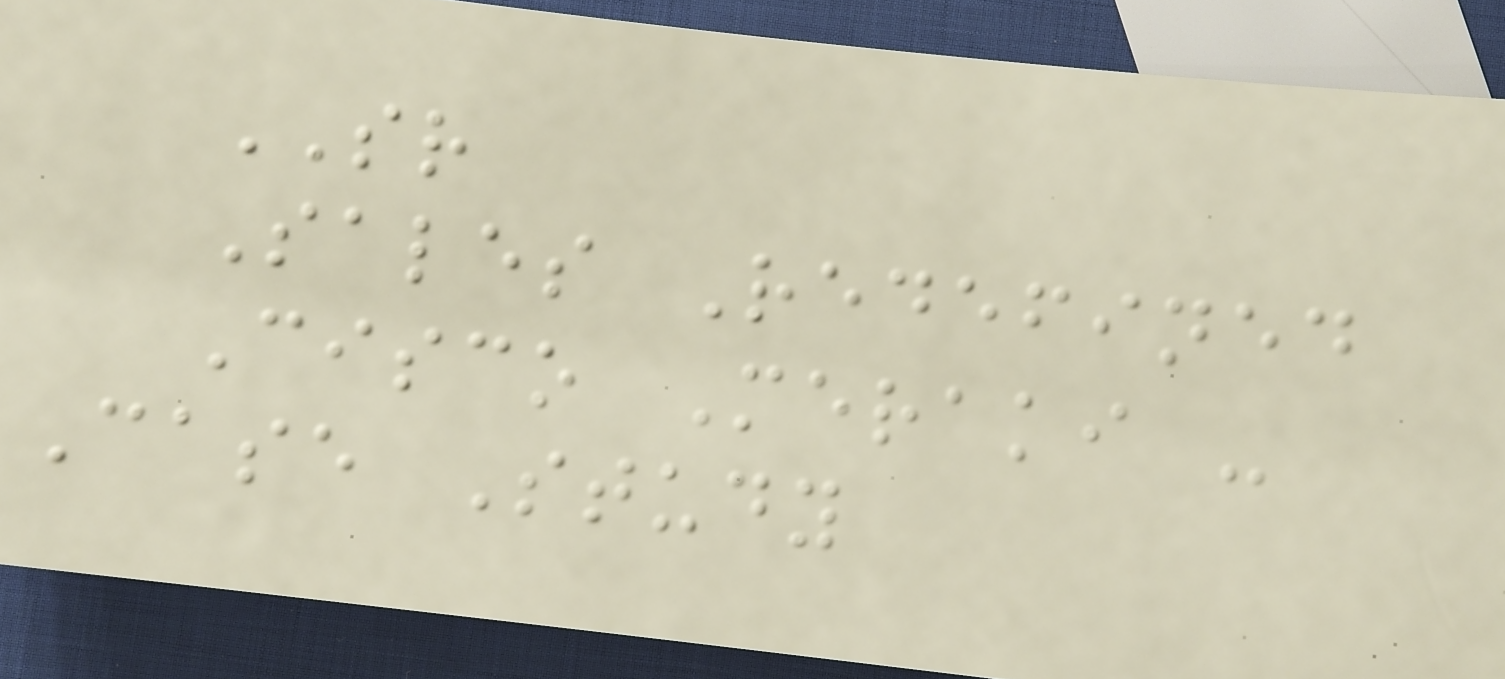SR
Sales Redefined
Cisco Meraki -
Case Study
